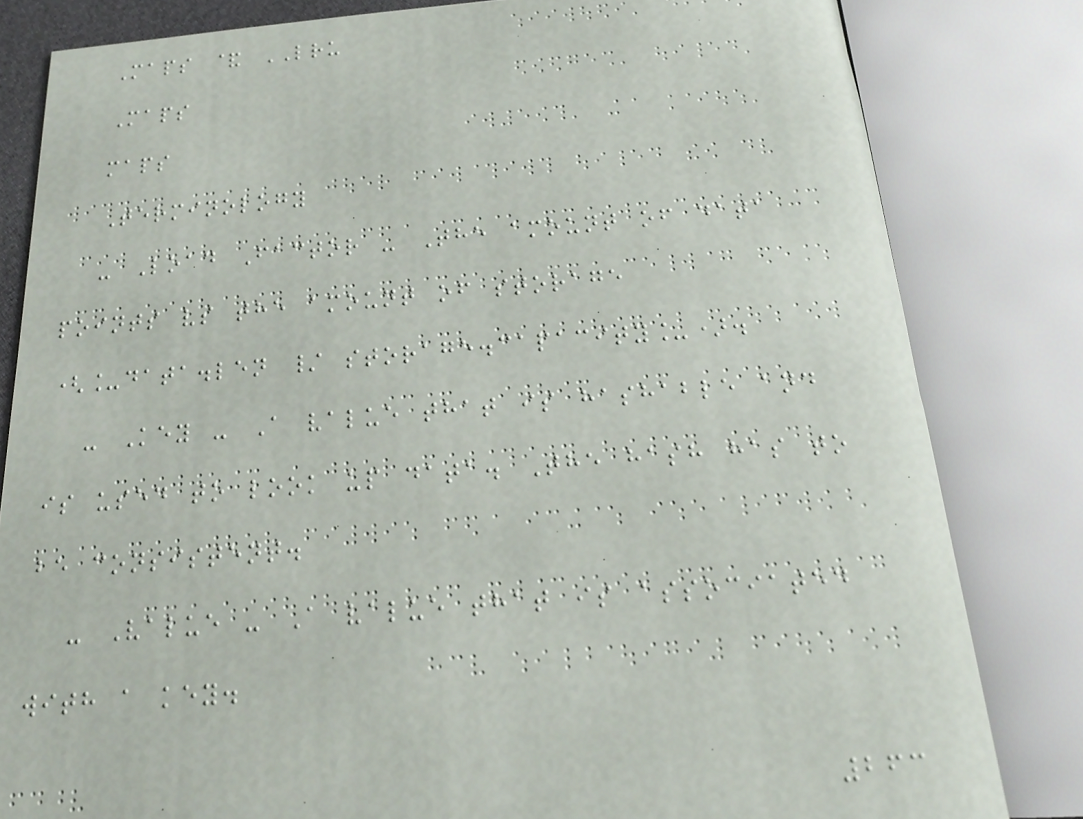Maps & LRU
Maps
maps
Terminology
- Load Factor - The amount of data
points vs the amount of storage
(_data.len / storage.capacity_).
- Key - A value that is hashable and
is used to look up data. The hash has to
be consistent.
- Value - A value that is associated
with a key.
263
